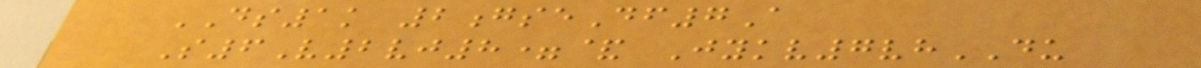DS1k 2gseDf7A
S6V2vj8=& Jykv7vhDU
